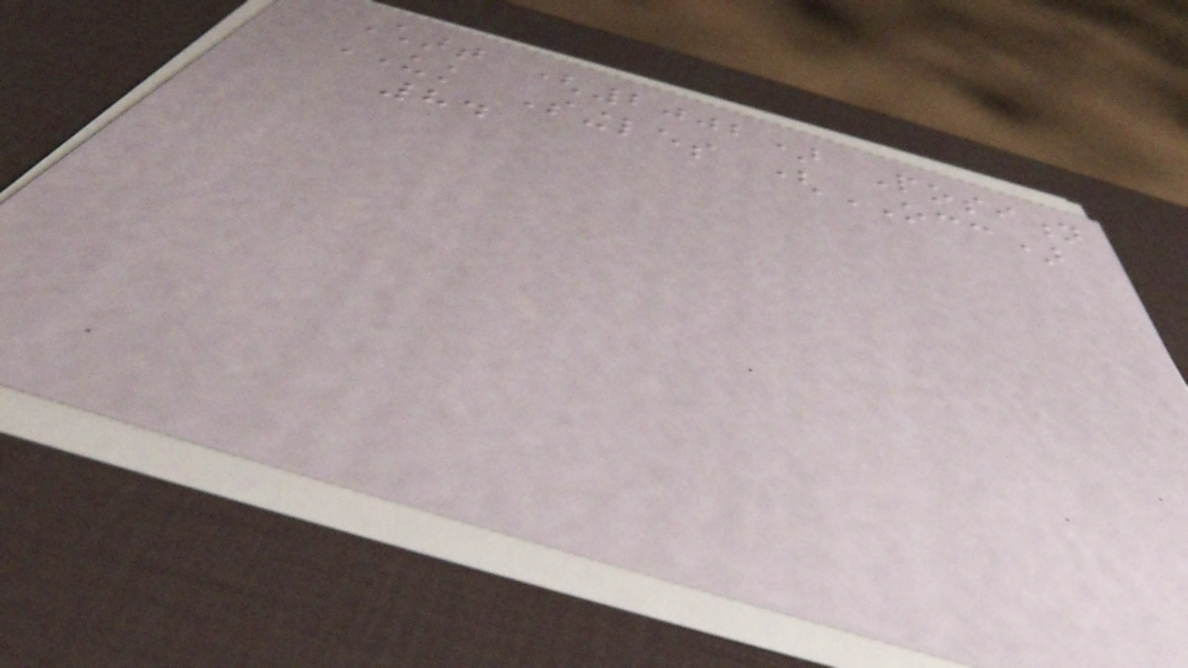Chart (2002) Position
UK Singles (OCC)
84
